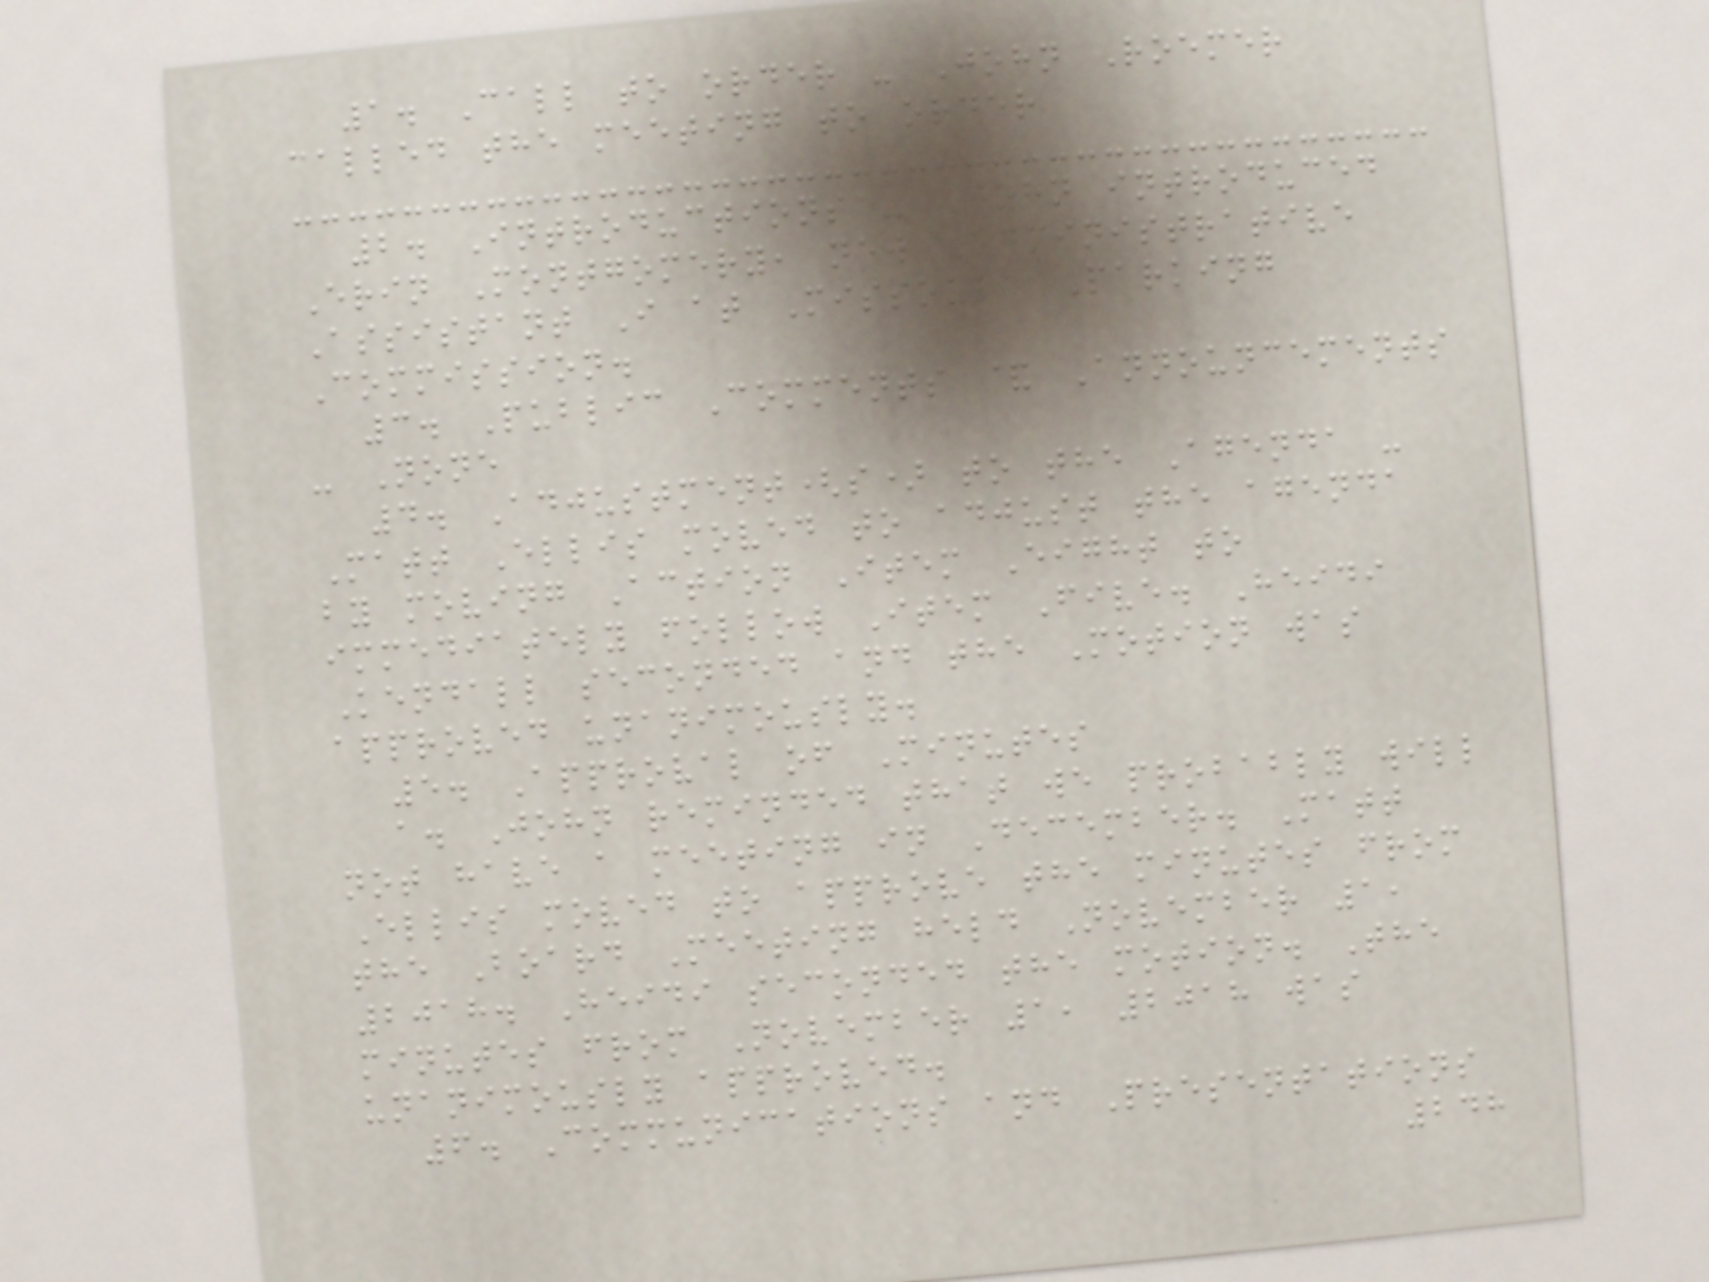1. Call to order - John Roemer
called the meeting to order
2. Introductions - John introduced
Erin Montgomery, new Administrative
Assistant I at Missoula Parking
Commission.
3. Public Comments & Announcements
- None
4. Adjustment(s) to the Agenda -
Matt Ellis moved to adjust the agenda
by moving Action Item Eight to
immediately follow Item Five. Heidi
Kendall seconded and the Motion was
approved unanimously.
5. Approval of Minutes
a. John reminded that we probably will
not have a meeting in December. Matt
Ellis moved to approve the minutes from
the Board Meeting held November 1,
2018. Heidi seconded the motion. The
minutes from November 1, 2018 was
unanimously approved.
6. Communications and Presentations
248
